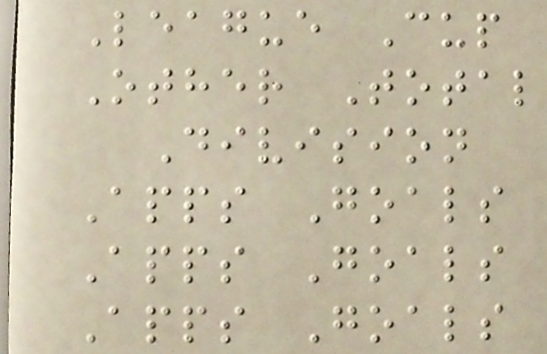League Cup
Other Total
Division
Apps Goals
Apps Goals
Apps Goals
